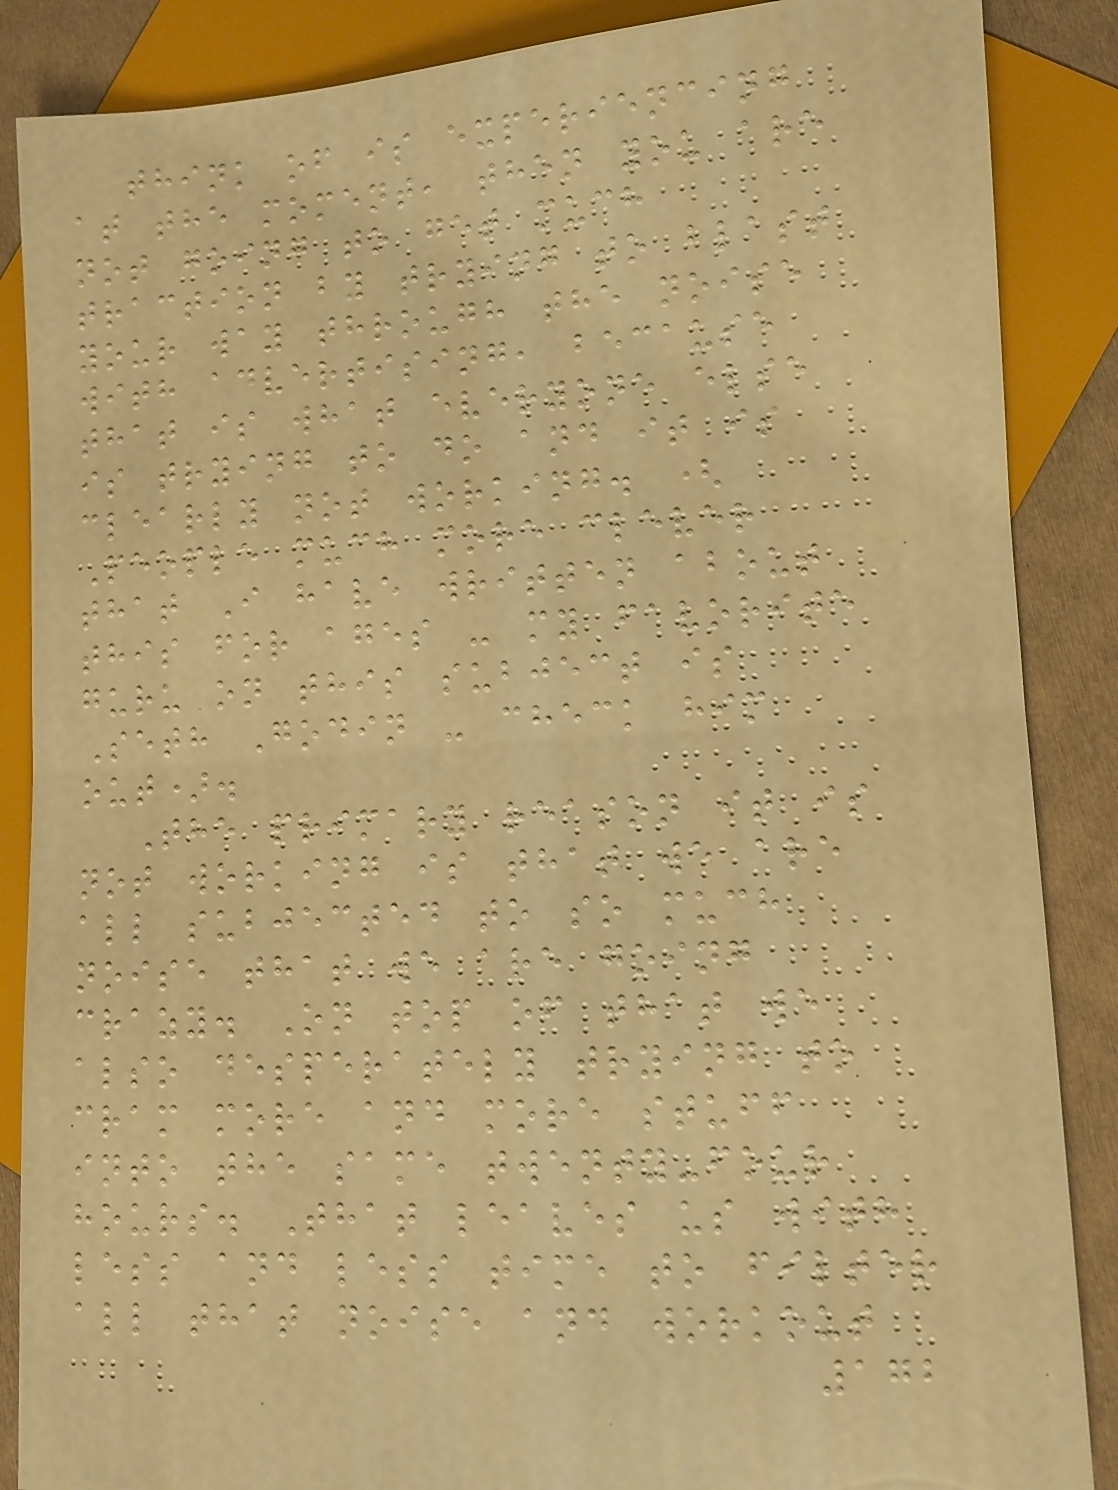think of is experiencing
at the moment, then you are
not going to get much
traction by trying to blast
your way through the noise
with advertising, because
that is what everyone else
is trying to do and it is
clearly not working. (
People much more clever
that I have written about
this for ages - my favorite
guru on this subject is
Seth Godin - check him
out).
The primary reason it is
not working is that we are
all subjected to so much
noise that we are going
crazy. On top of that we
also desperately trying to
cram more and more stuff
into the same twenty-four
hours. That leaves us with
less and less time to filter
all that noise and workout
172
